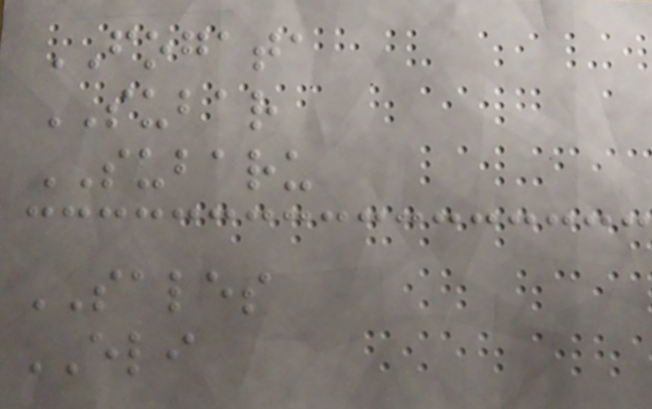FOGATA
SUBAR
SUBARU
SALES
ELI
